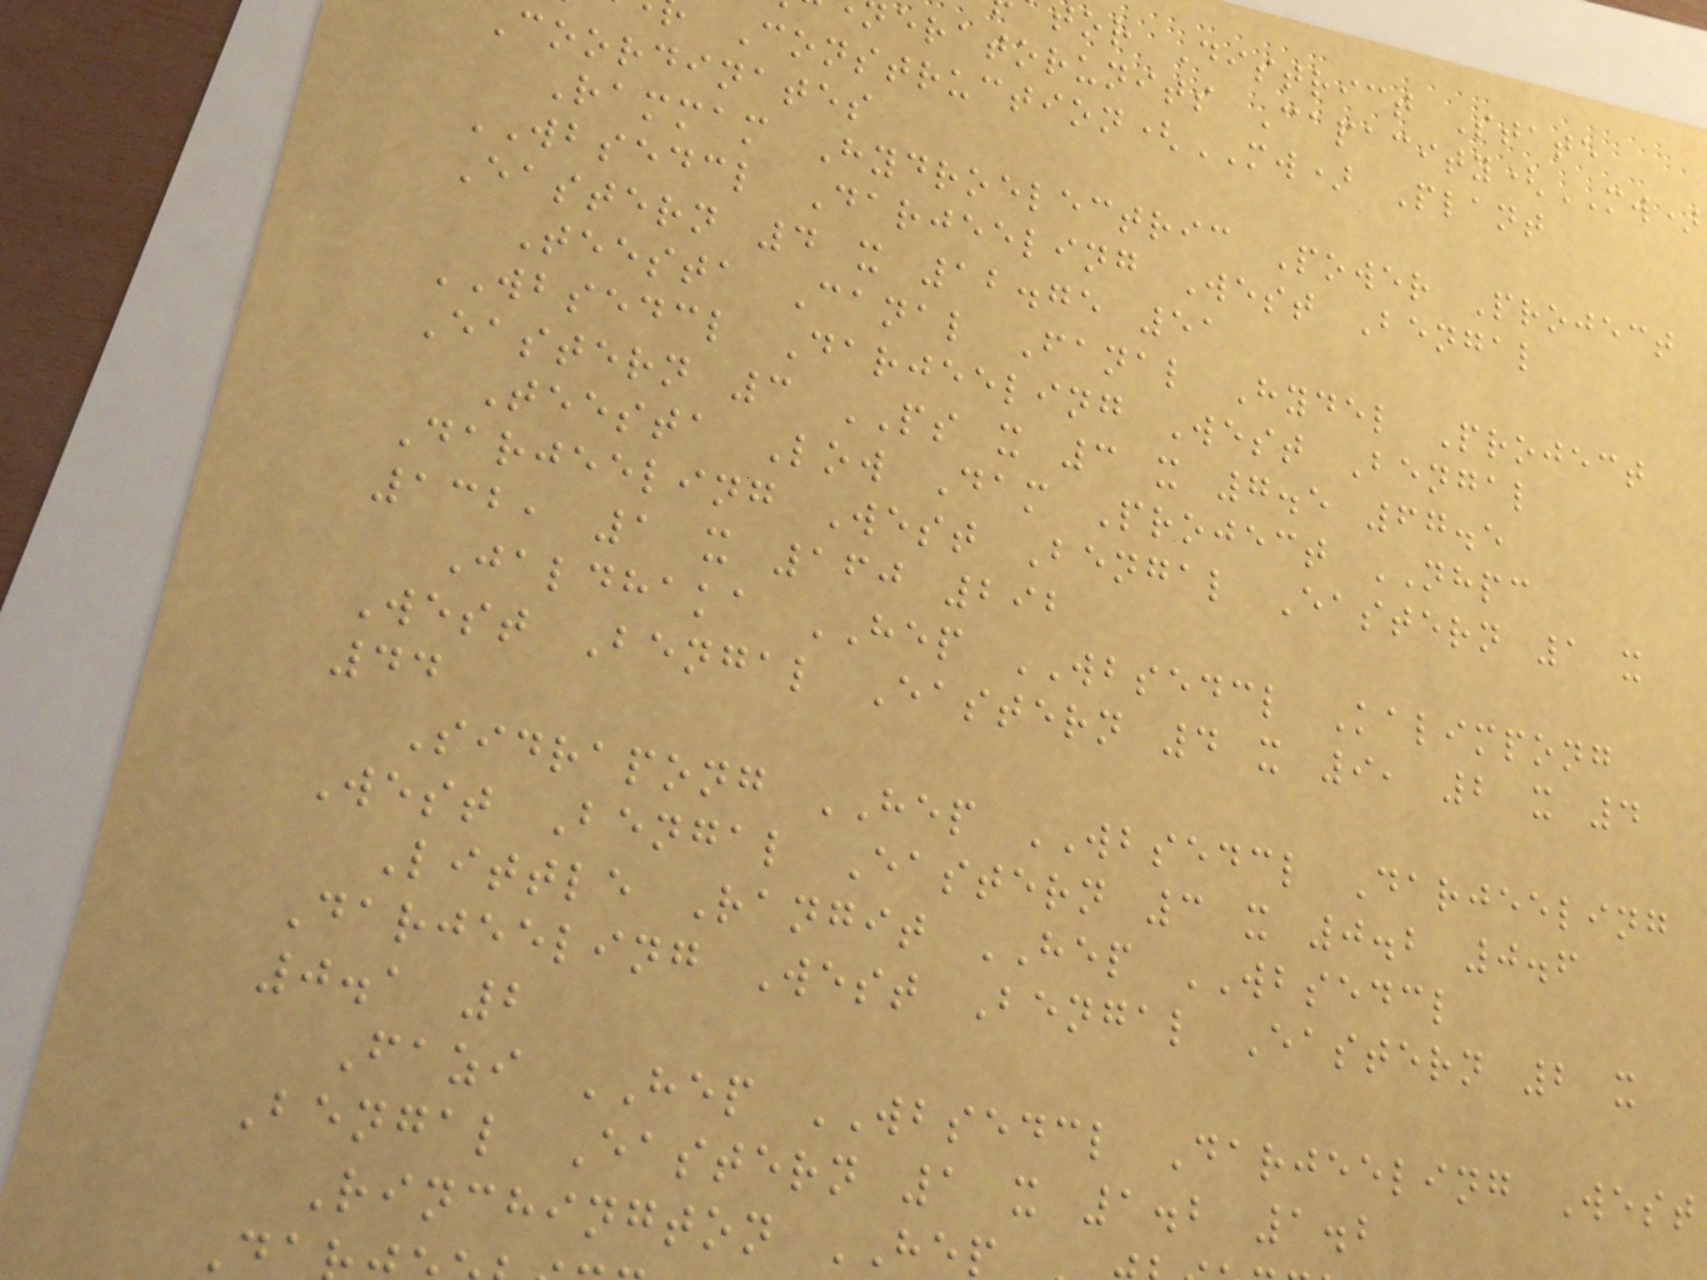tor District State
eratorunits Capacity(MW)
Construction(MW) Plant
Coordinates
Rammam Hydroelectric Power Project
WBSEDCL Darjeeling West Bengal
Eastern 4 x 12.75 51
Teesta Canal Fanal Hydel Project
WBSEDCL Darjeeling West Bengal
Eastern 3 PS x 3 x 7.5 67.5
Teesta Low Dam Project NHPC
Darjeeling West Bengal Eastern 1 x
132, 1 x 160 292
Jaldhaka HEP WBSEDCL Kalimpong
West Bengal Eastern 4 x 9, 2 x 4
44
Sidrapong HEP WBSEDCL Darjeeling
West Bengal Eastern 3 x 0.2 0.6
Little Rangit HEP WBSEDCL
Darjeeling West Bengal Eastern 2 x
0.1 2
Fazi HEP WBSEDCL Darjeeling West
Bengal Eastern 1 x 1.2 1.2
Rinchington HEP
